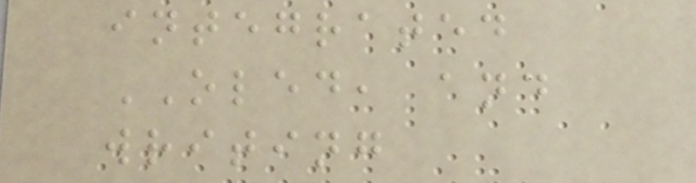integrated
OLED, and
writing
